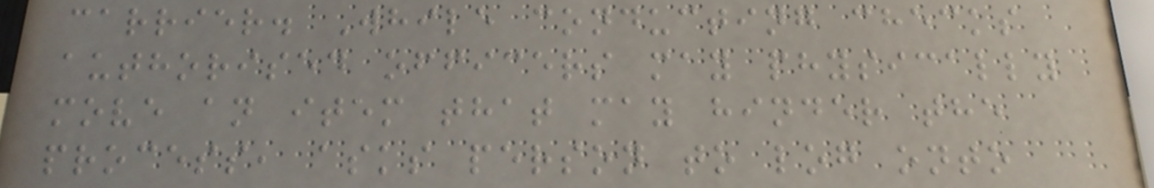carrier. While conducting checks
authorised officers may physically
move an item that may hinder the
process, asks person to log onto
